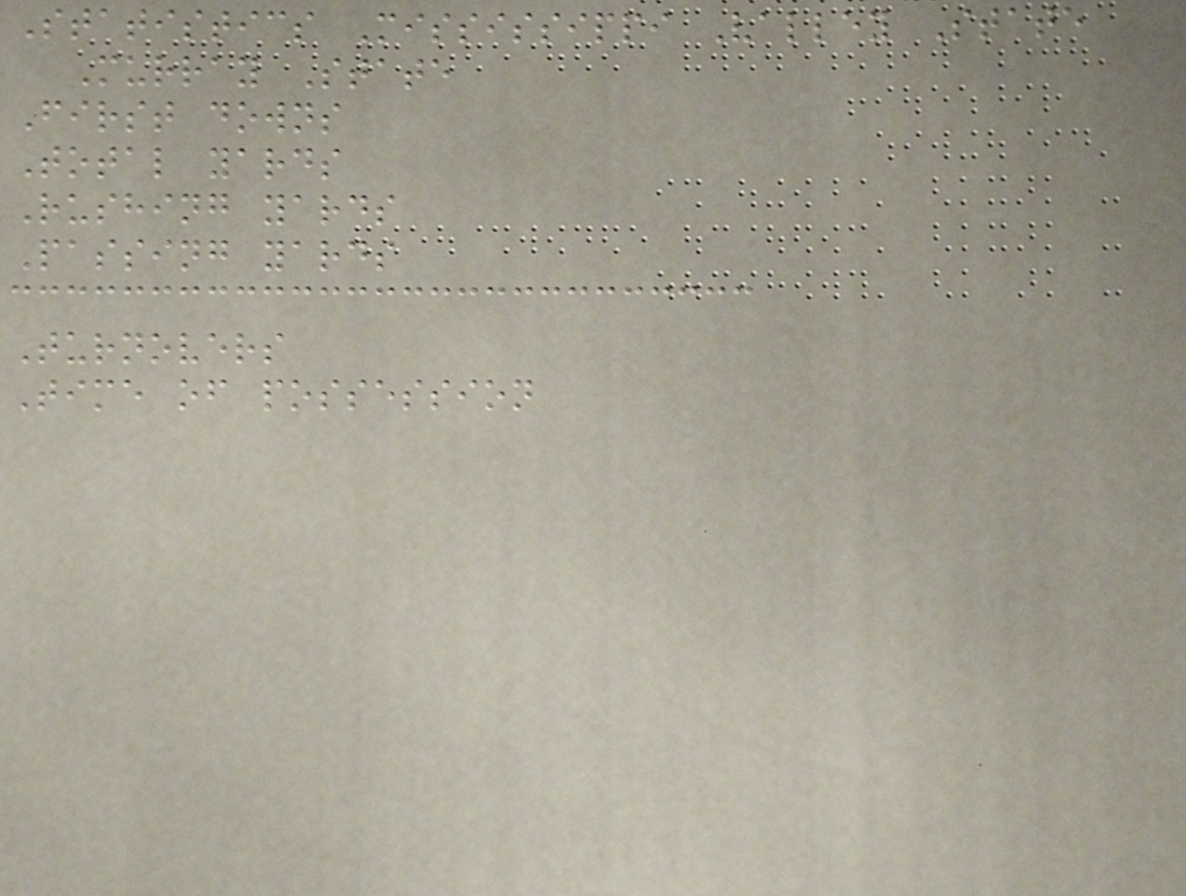Statistics Mississippi Valley State
Murray State
First downs
Total yards
Rushing yards
Passing yards
Turnovers
Time of possession
